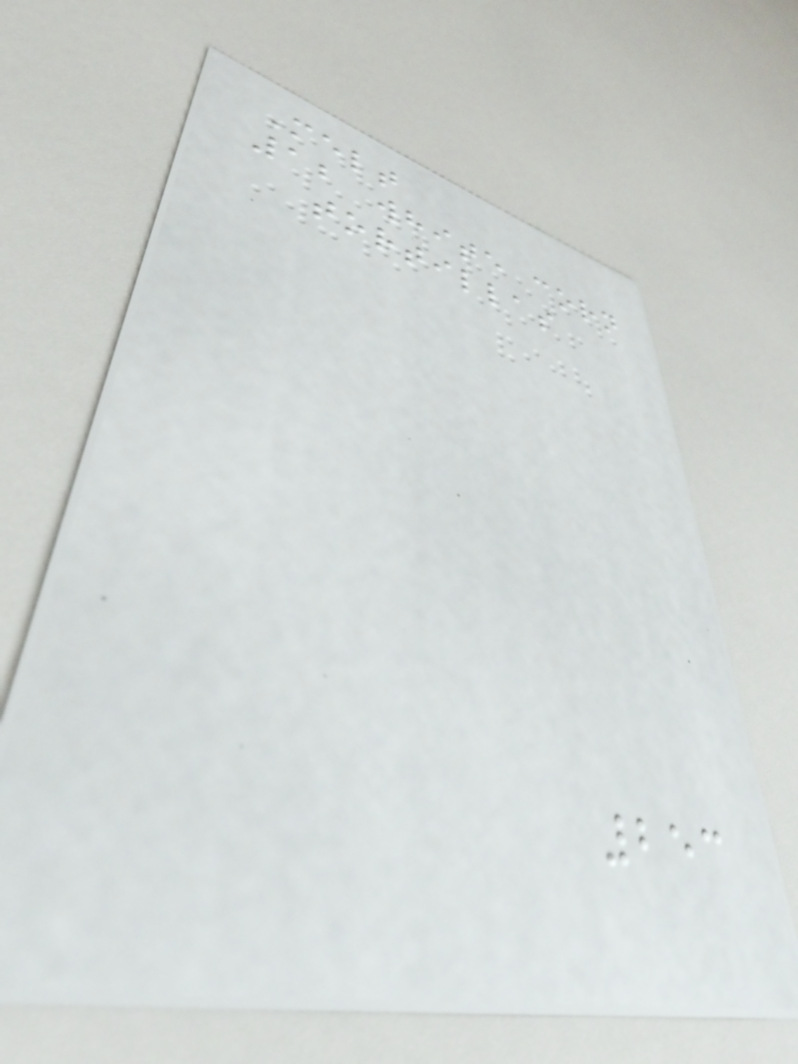Melt
12 white corn
tortillas
253
